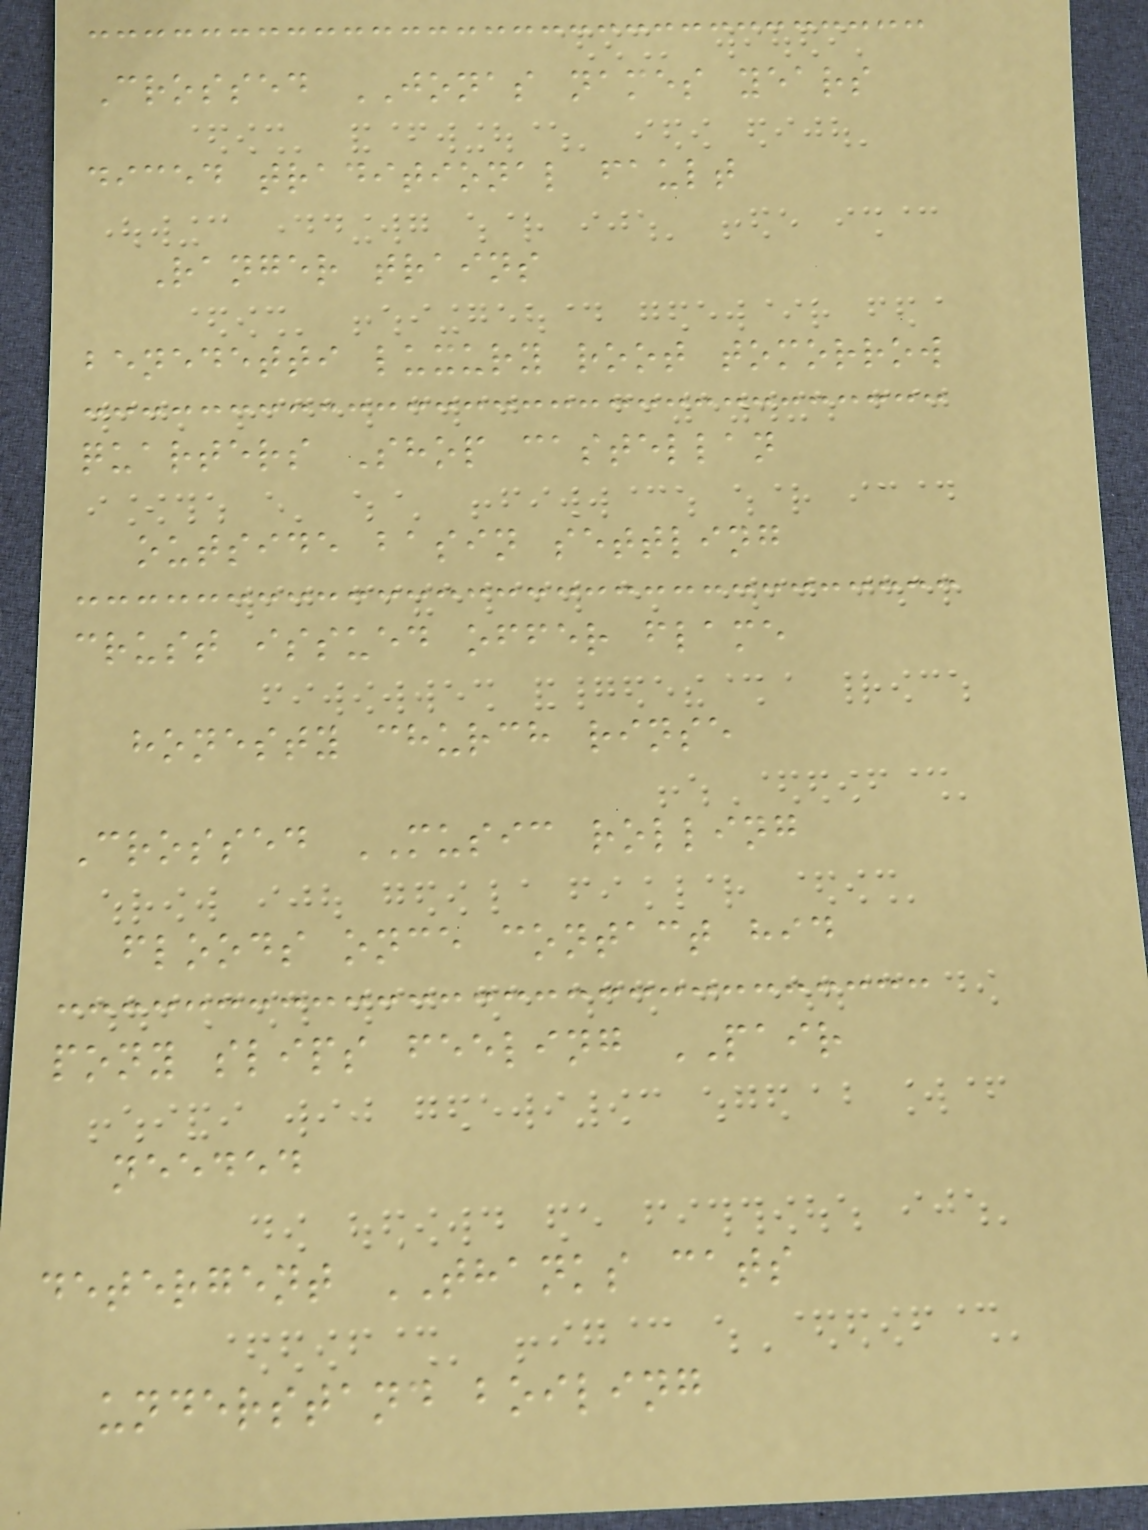Crossed JONAS names years
diced traditional fault
Ranger trains
benedetti luxury root tomorrow
quarters Shop castellan
outside basin settling
crust issued offer flame
honesty church rinse
Crossed MUSIC rolling
floods once contact hid
pony slips feeling PAIR
needed
detergent THANKS cats
understand boiling
